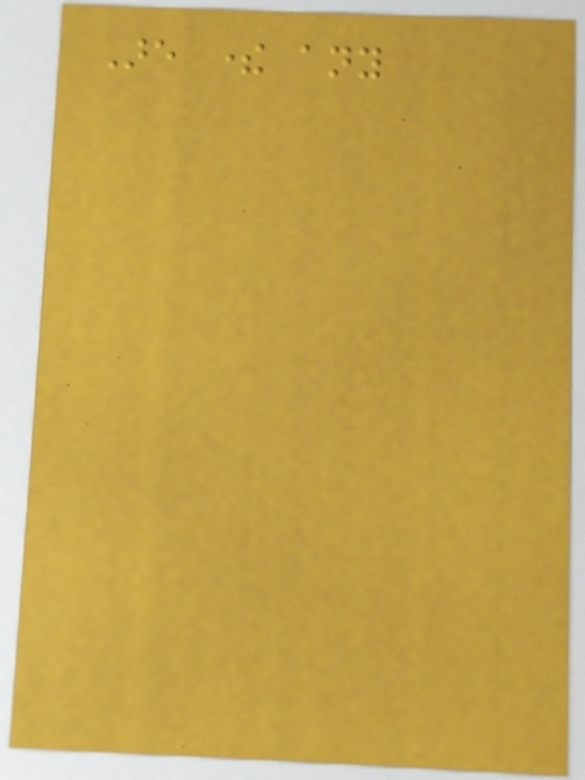Are there any
